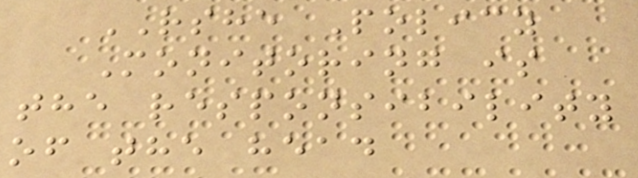RSHE Policy
Monitoring is
the responsibility
of the head
